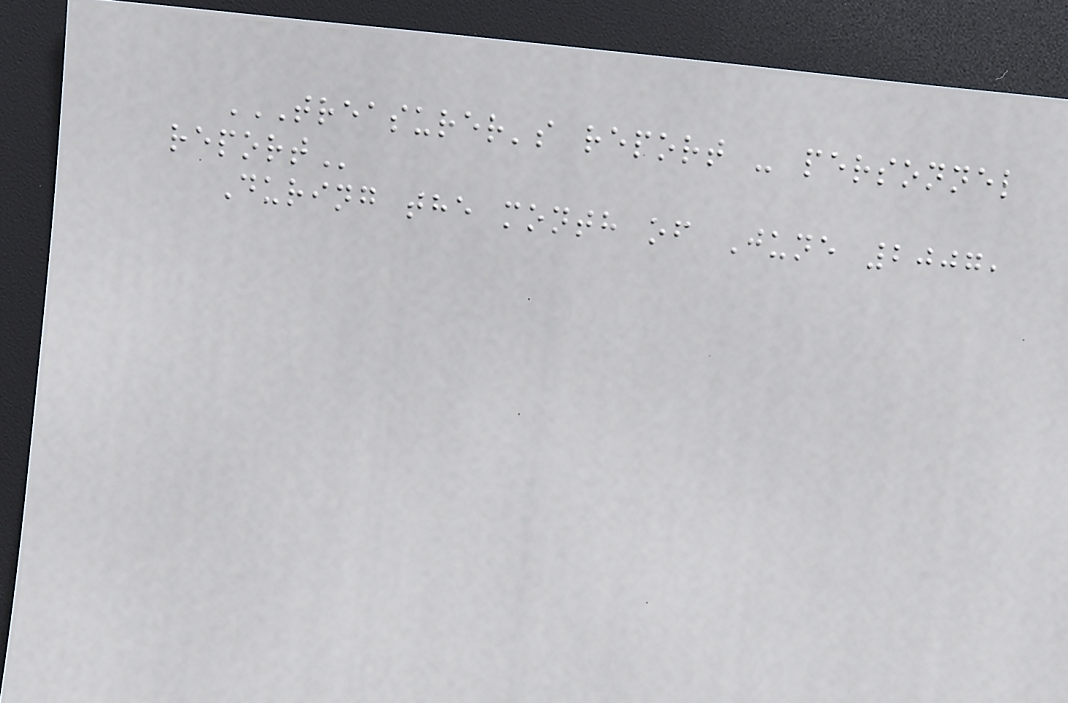TREASURER'S REPORT - PERSONNEL
REPORT
During the month of June 2007,
